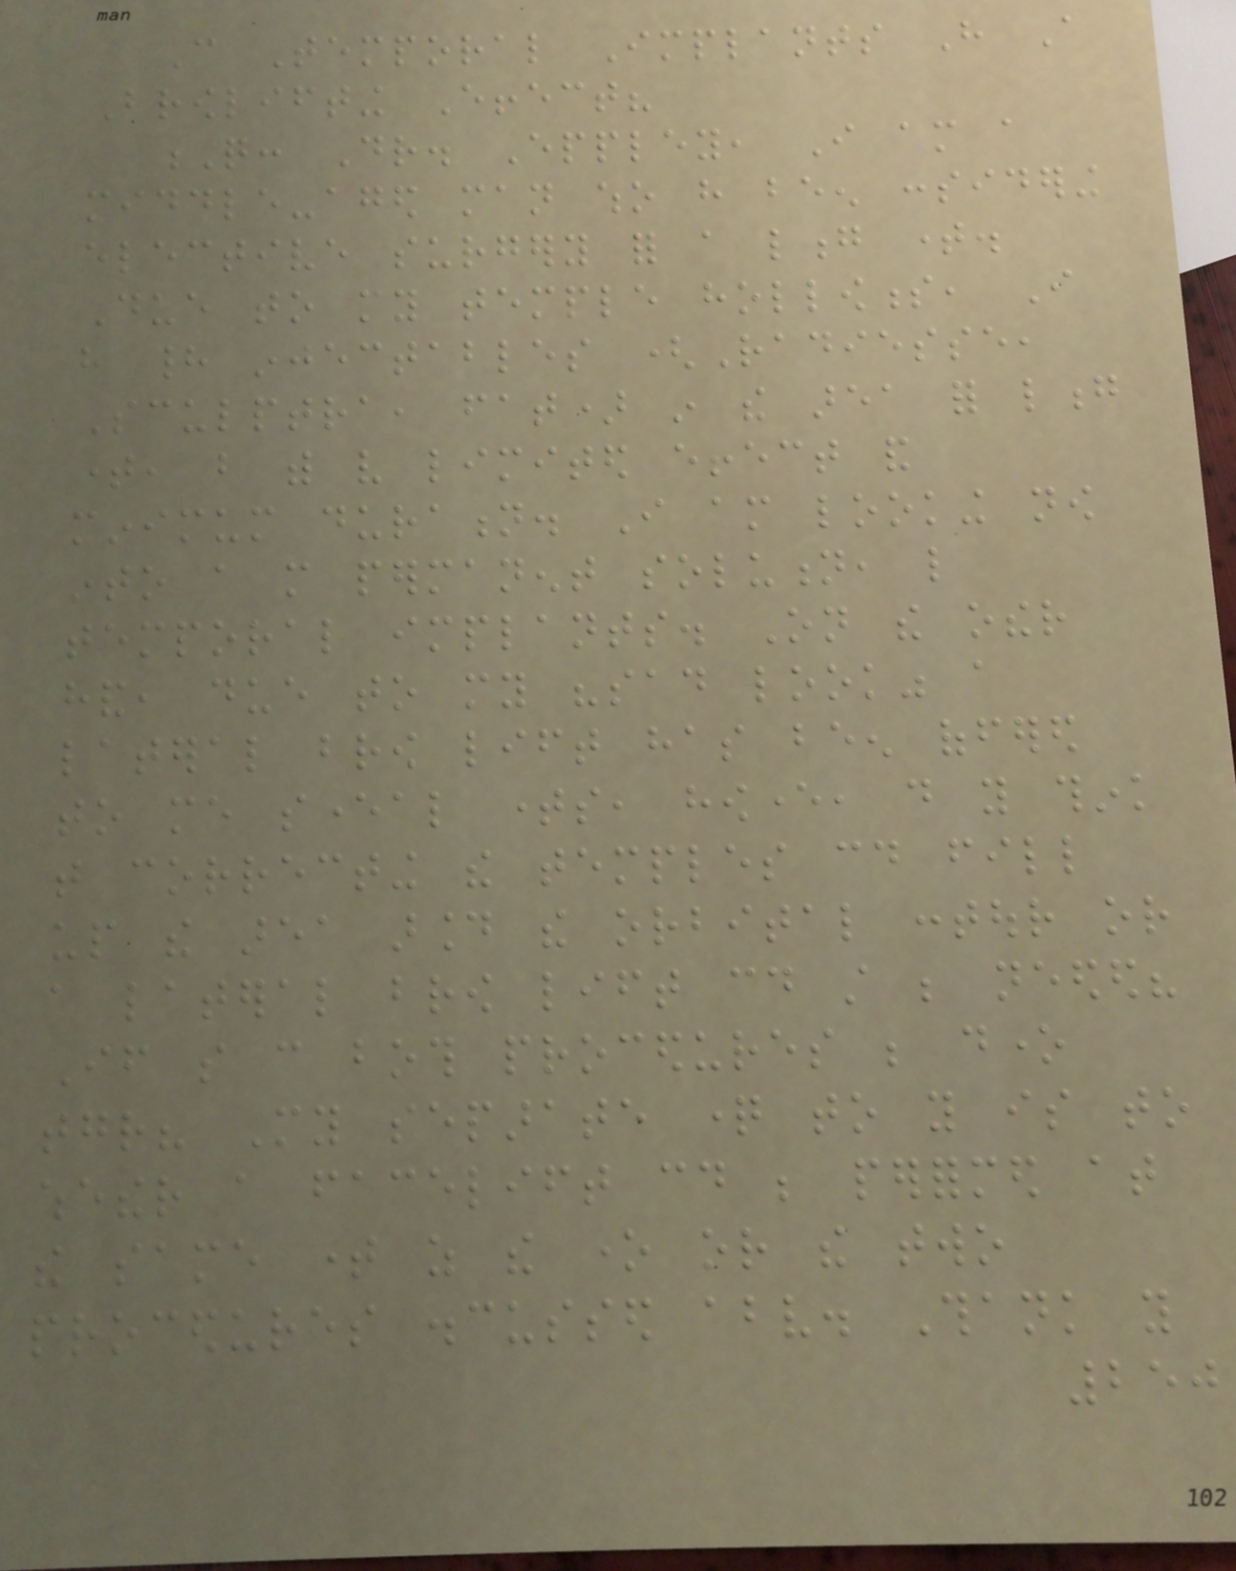Can Temporal Implants Have A
Browlifting Effect?
Q: Dr. Eppley, I am a
middle-aged man who have been considering
elective surgery for a long time.
Due to my temple hollowness, I
have had injectables (Radiesse,
Sculptra, fat) in the area for long
time, but with very limited effect and
minimum duration. I am looking now
into a more permanent solution, like
temporal implants. On the other
hand, due to my "sad look" a
lateral brow lift has been offered
to me several times, however, do you think
that correcting the temples could fill
up the area around the orbital contour or
a lateral brow lift could still be needed?
If so can both procedures be done
together? My separate question to you is to
whether a facelift could be performed at
the same time as the one or the two
procedures discussed above. Thank you
250
